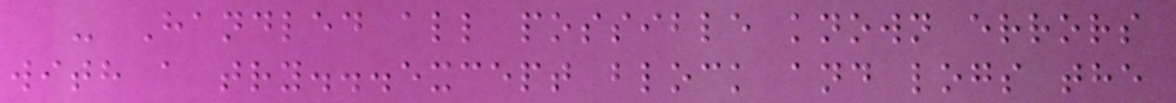- Handled all possible known errors
with a try...except block and logs the
